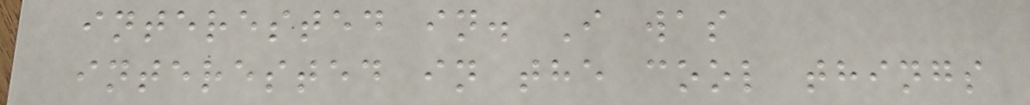interested in. I was
interested in the cool things
